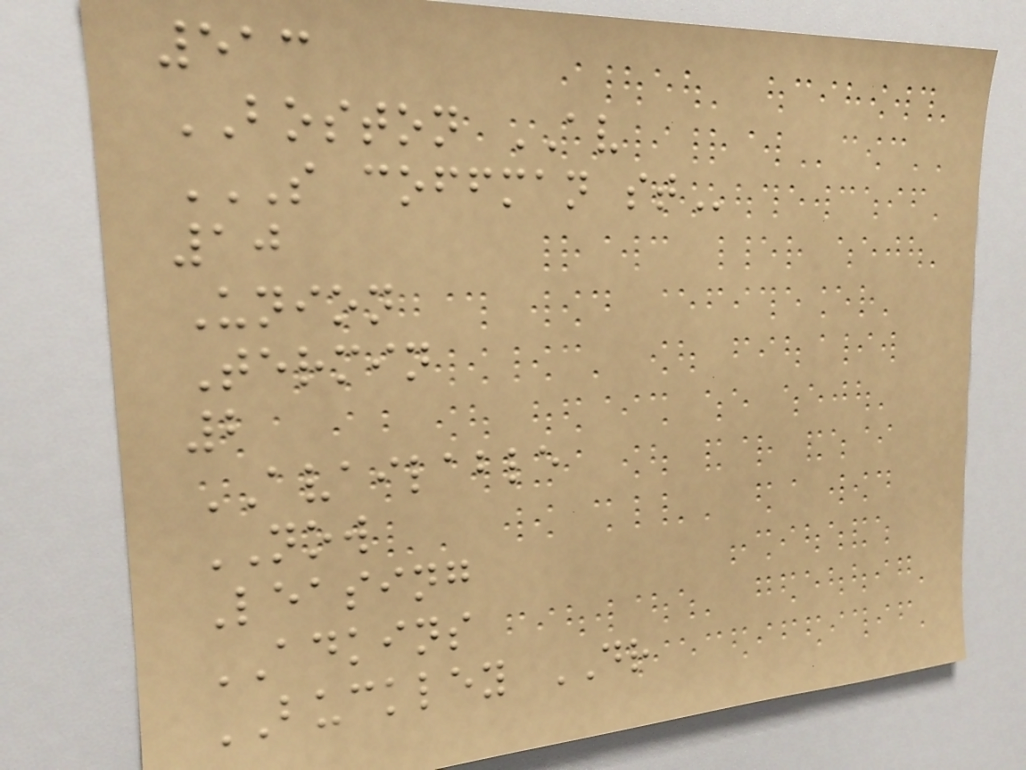513
BOSTON AV
S COFFMAN ST
10
Union
Termin
2
AVAILABLE
NOW
Leasing
ADKINS
BUCKLEY DR
